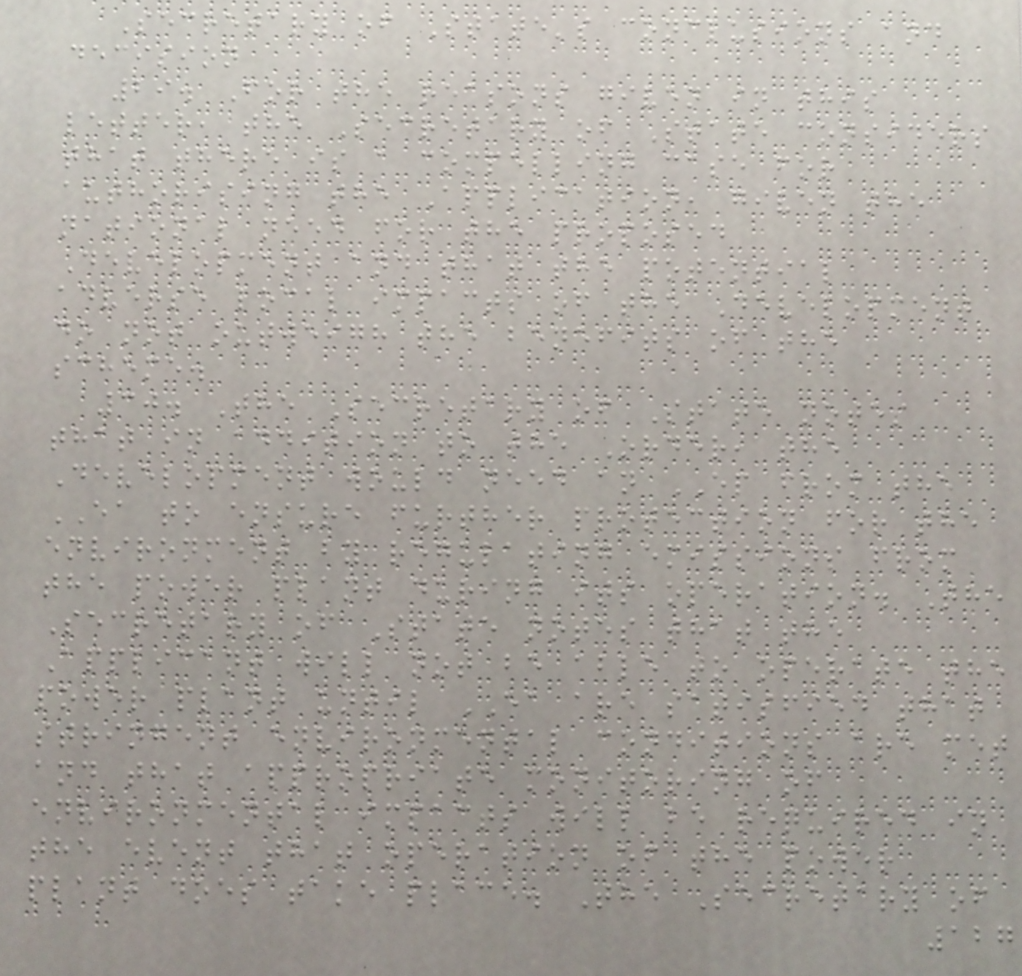Secretary of State's conclusions and
decision
29. For the reasons given in this
letter, the Secretary of State considers
that there is a compelling case for
authorising the Application, given the
national need for the proposed
Development and that the potential
adverse local impacts of the Development
do not outweigh the benefits of the
scheme.
30. The Secretary of State notes
that in addition to the Order, the
Development would need an EP from the
EA to ensure further protection for the
environment by regulating emissions from
the power plant during its operation. The
Secretary of State notes that the
Applicant will not be able to operate the
power plant until EA are satisfied that
stringent environmental conditions are met
and that appropriate monitoring of
environmental impacts will be required in
the event that operation of the power
plant does take place. The Secretary of
127
